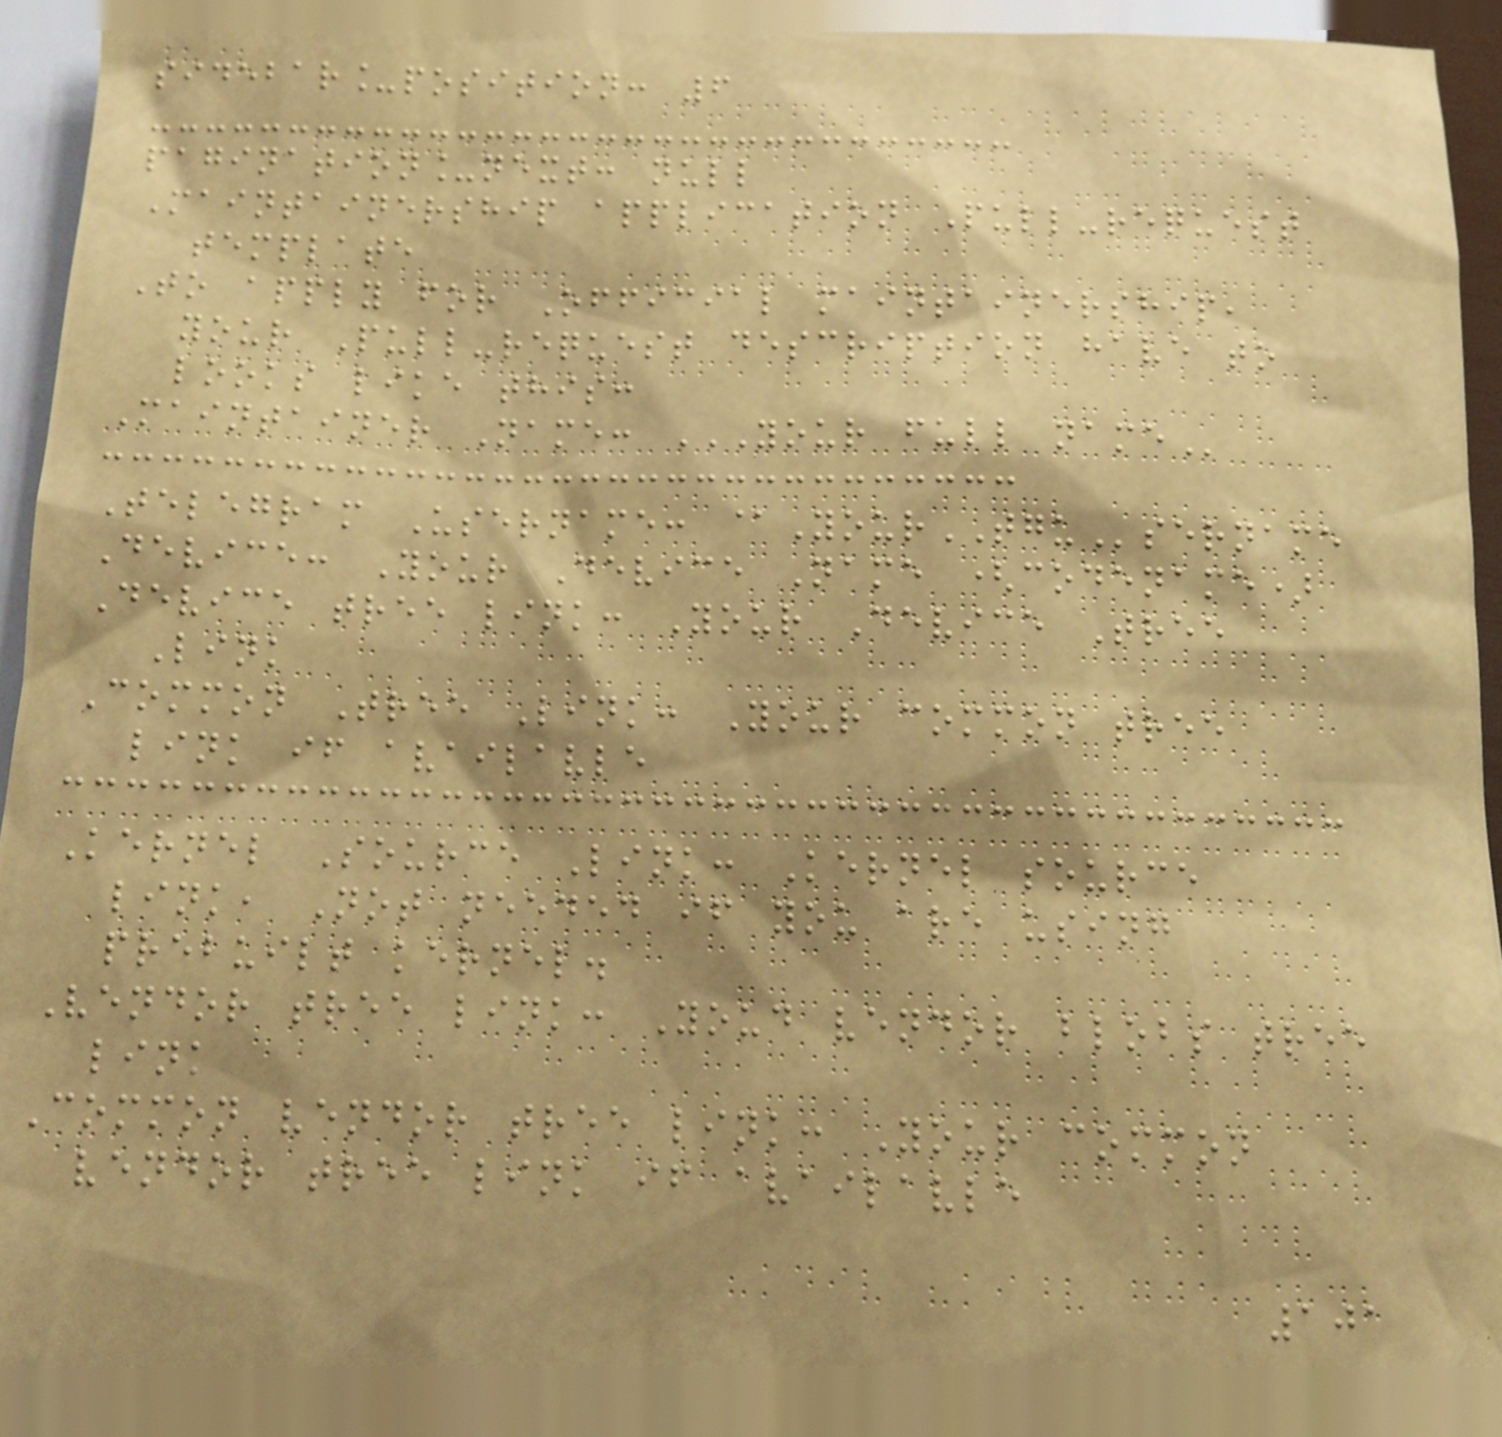sidebar_position: 6
pagination_next: null
Maintainership application Pull-request
template
To apply for Official maintainership,
your Pull-request description have to
looks like this:
Maintainer Name: YOUR FULL NAME
Telegram Username: @YourTGUsername
Device: Your Device Name (codename)
Device tree link: Your Device Tree
Link
Common Tree Link: Your common tree
link if availavle
Kernel Source Link: Kernel source
link, Not needed if you are using
prebuilt kernel.
Vendor tree link: Youd vendor blobs tree
link
Common vendor tree link: Your common
vendor tree link if availavle
101
